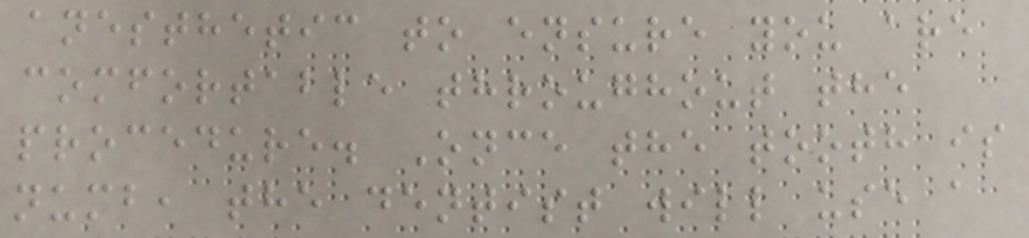anesthetic to ensure you are
comfortable throughout the
procedure. Once the tooth is
numb, the dentist will use a
